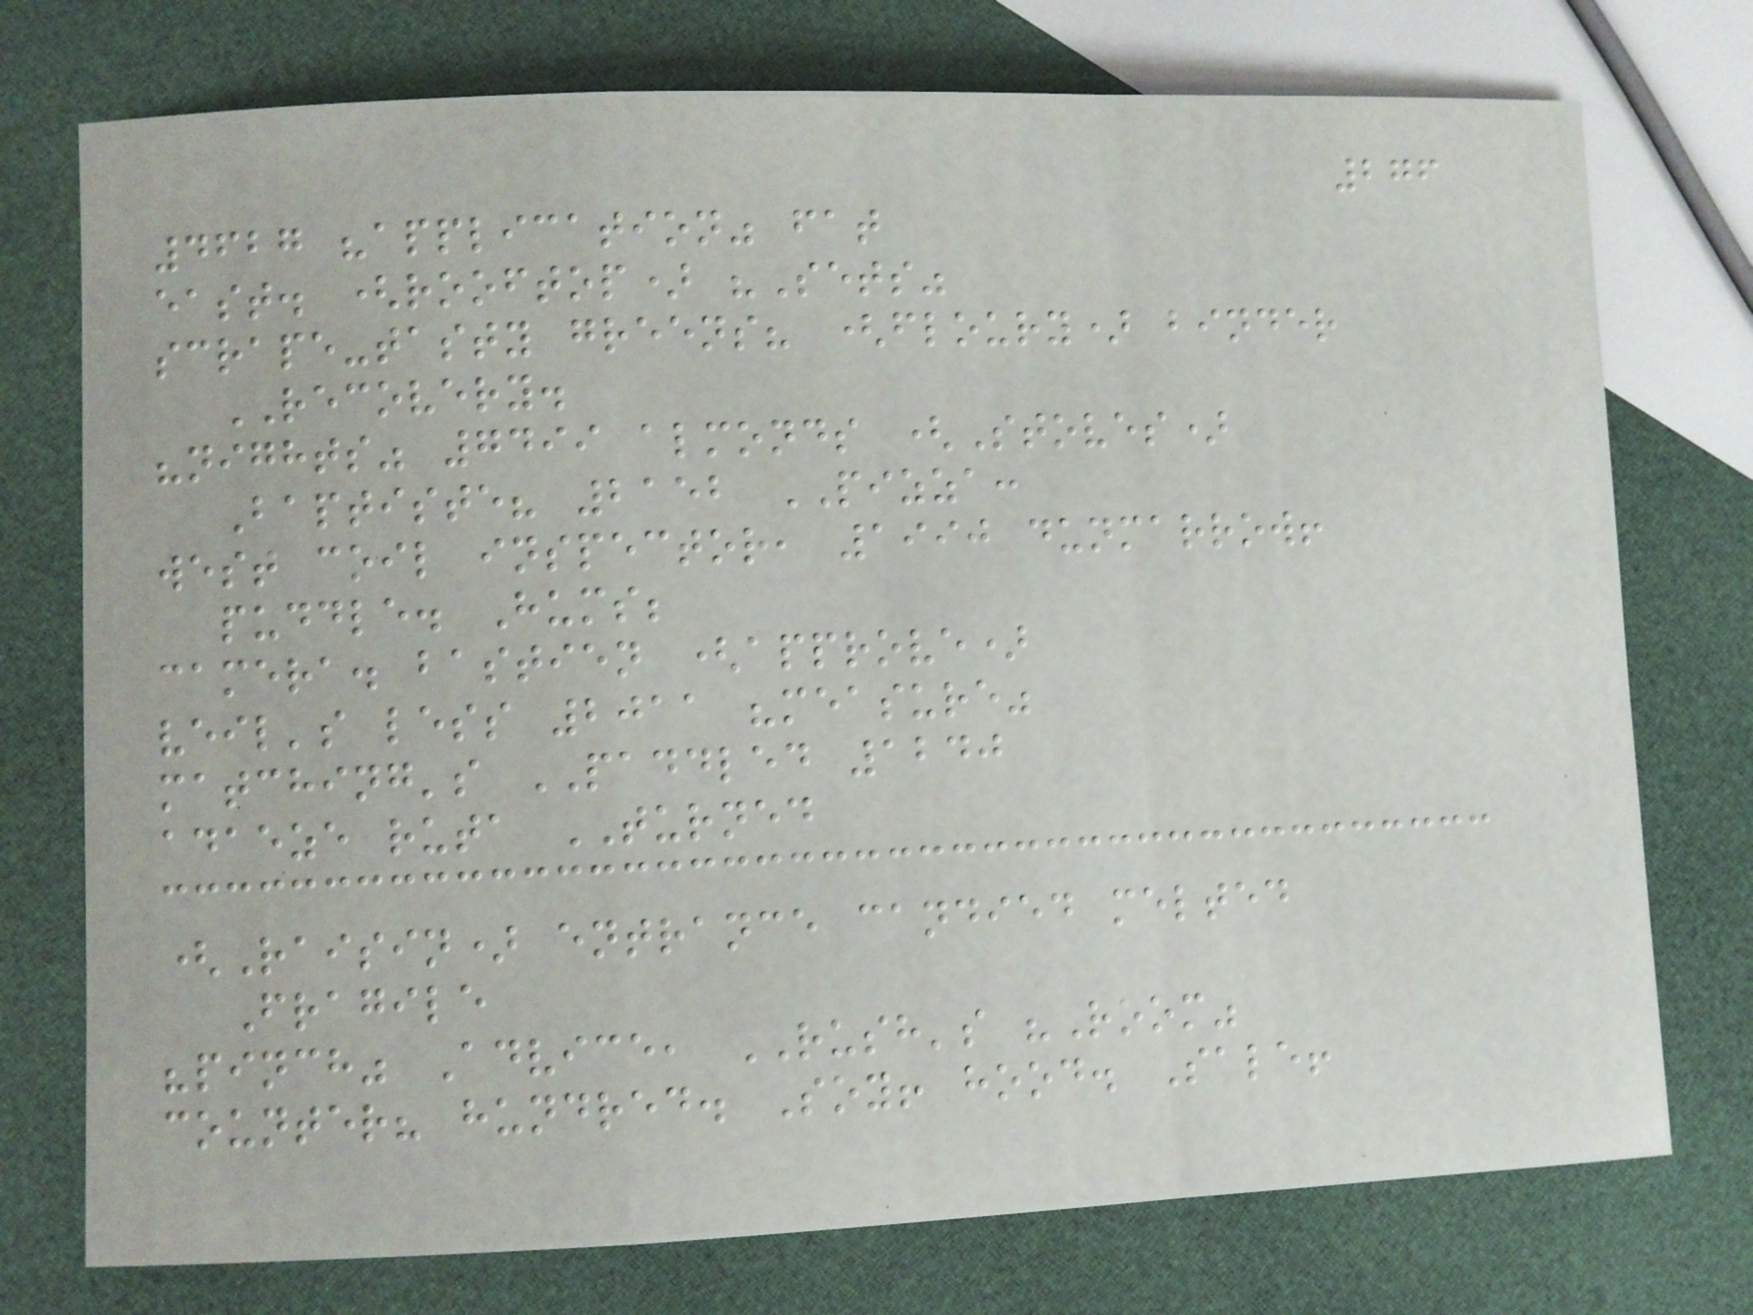276
4627 "application" fat
east. (rooftop) "Sets"
scrape-tasty greens? (floury) binder
RECOVERY.
"nights" 7499 almonds (Stoves)
Baptiste? 2152 PIZZA:
west coil inspector, 1990 dunmarrow!
puddle. Hums;
camera. bastien (approve)
veil's less 2011 "measure"
matching's PADDLED 1240
adaeze ruta TURNED
(Raisin) entrance candied melted
Fragile
"pinch" Advice, RUSH's "Room"
counter? hundred. Soy! hood. Sale!
